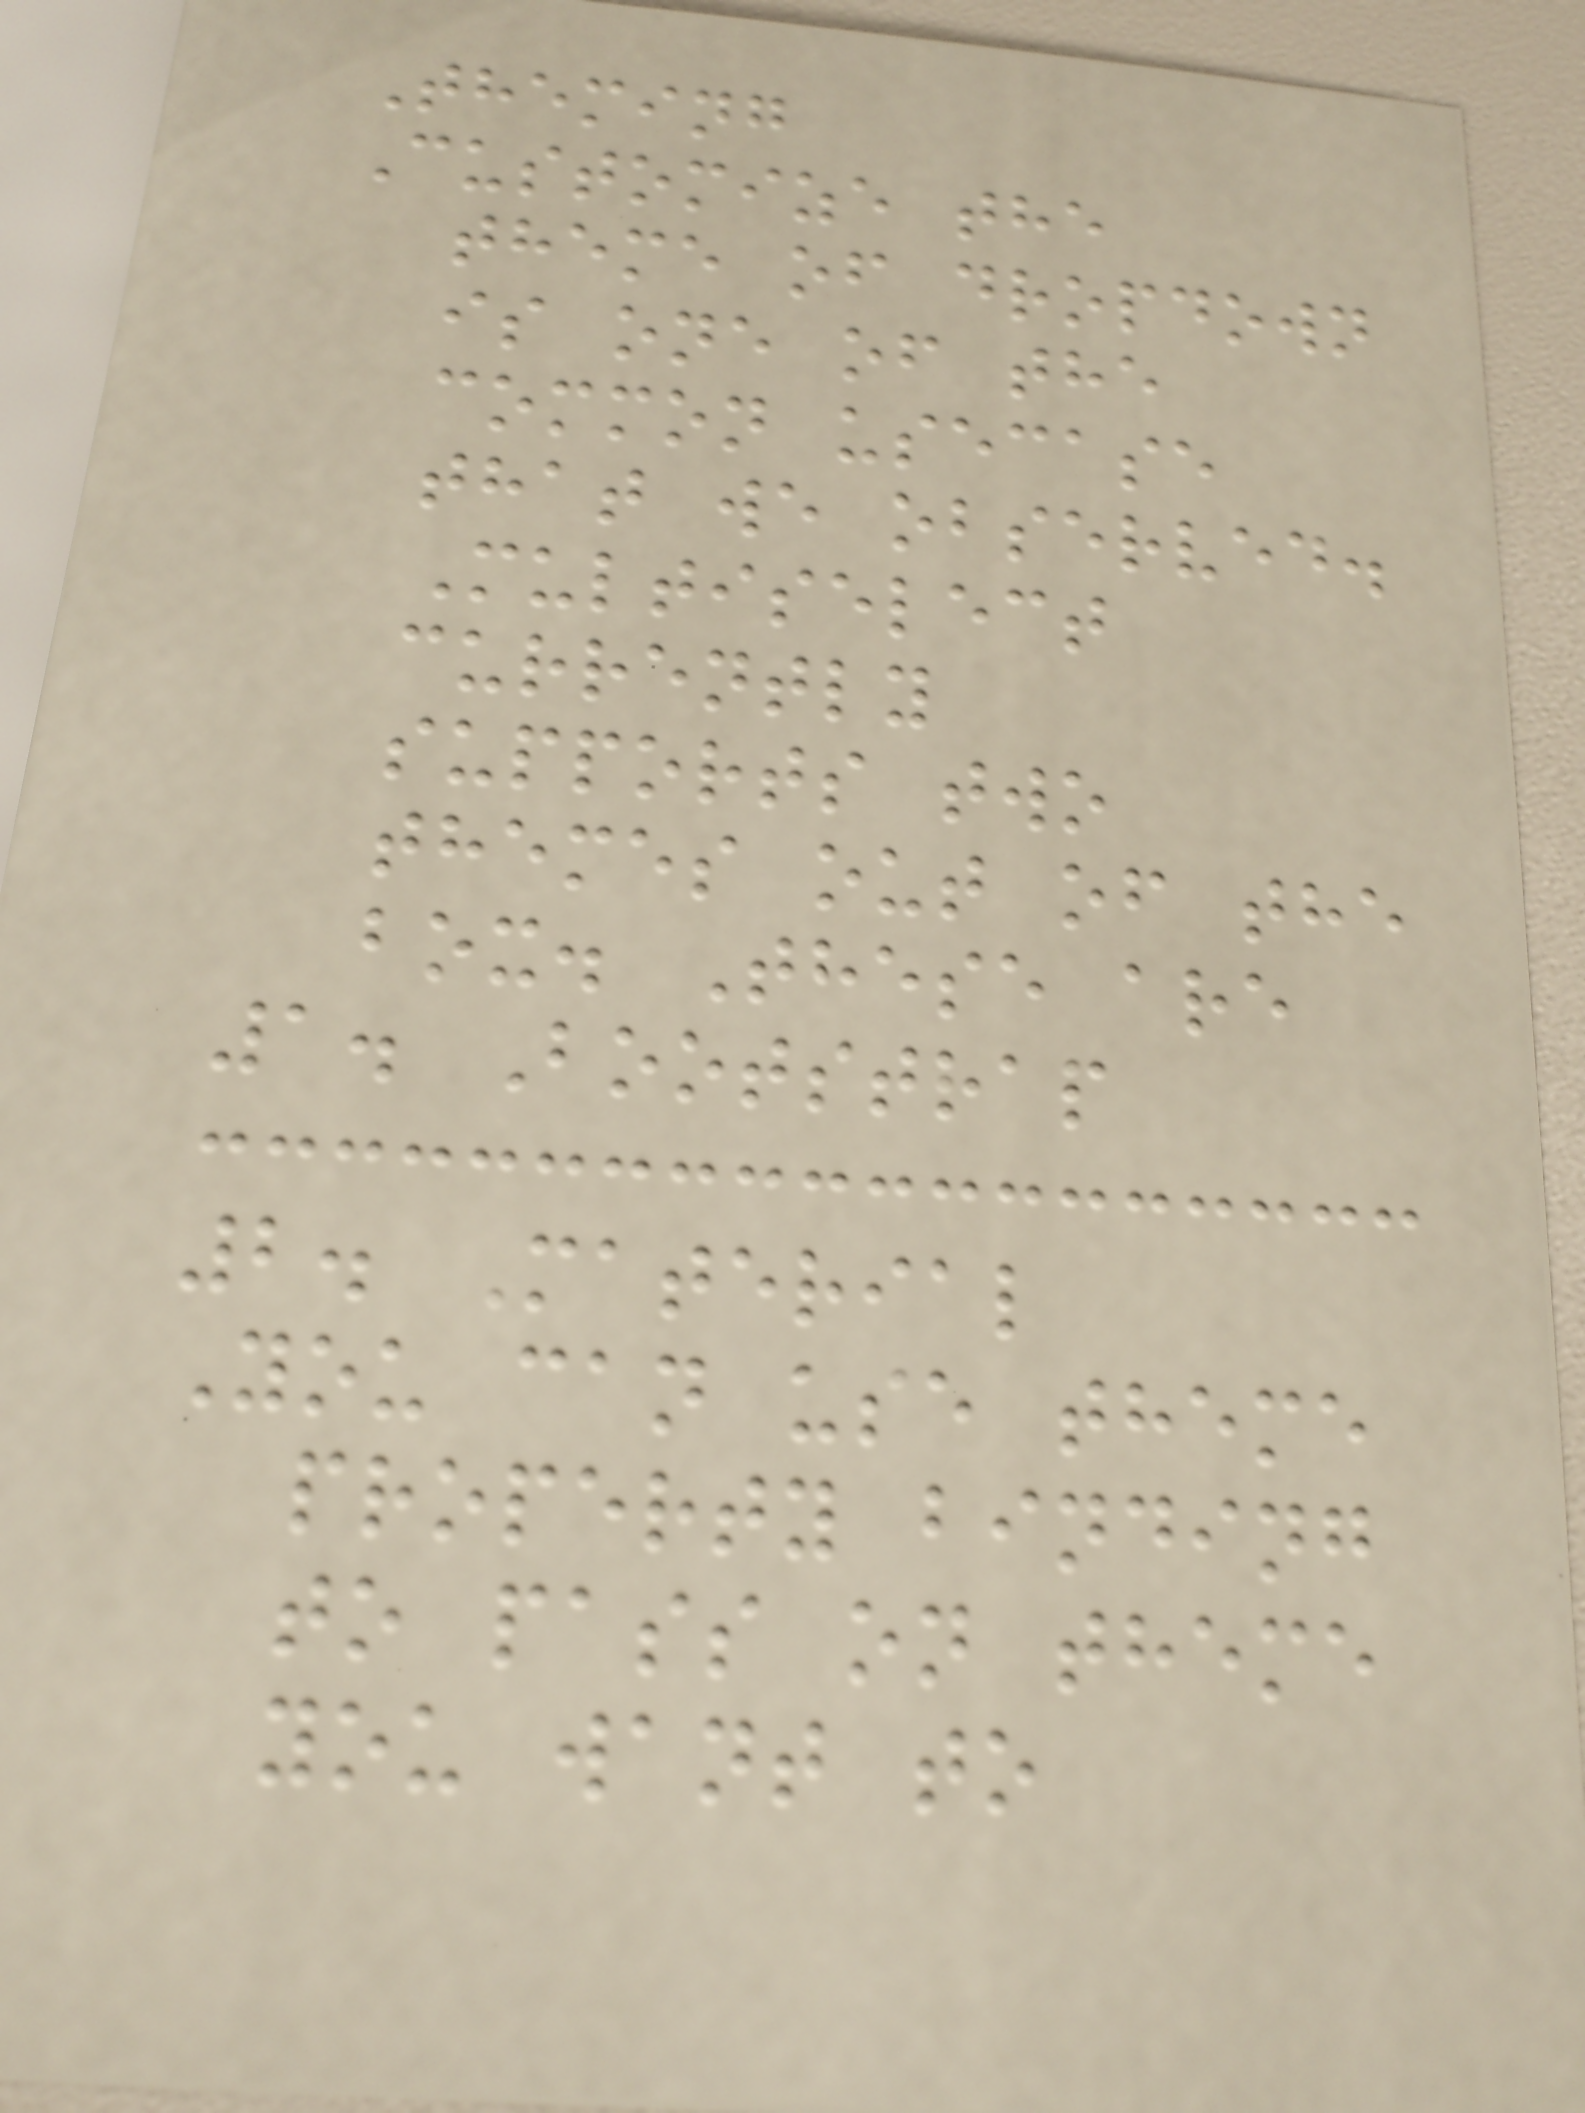Theming
Customize the
theme of dropdown
is one of the
common usecase
that we observed.
Multiselect
currently
supports two
themes out of the
box. These are
1. Bootstrap
2. Material
You can use theme
property binding
to pass on theme
you want to
